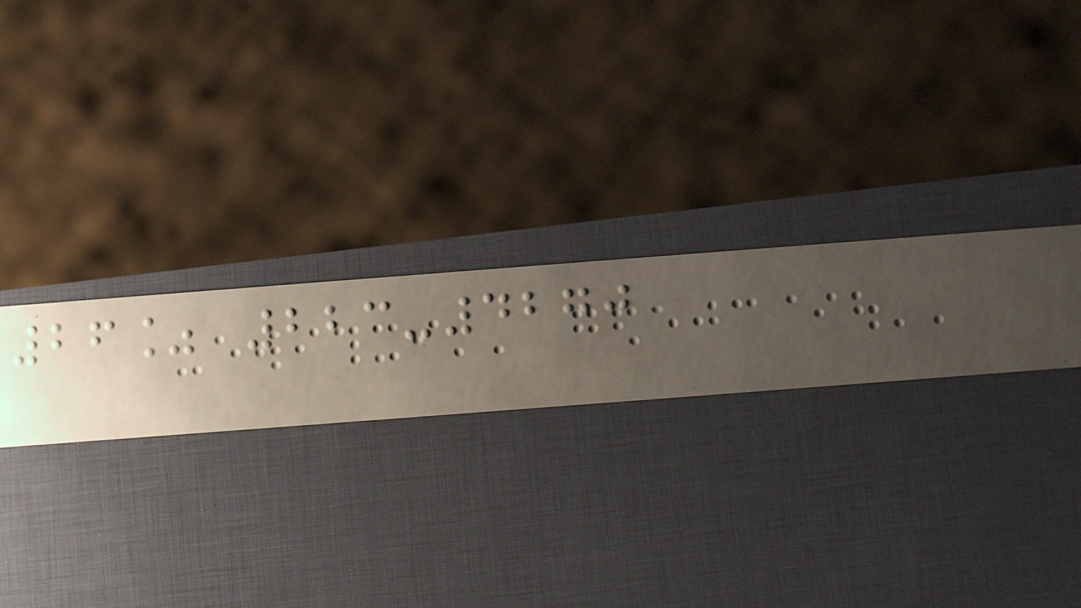26% 223-4270
